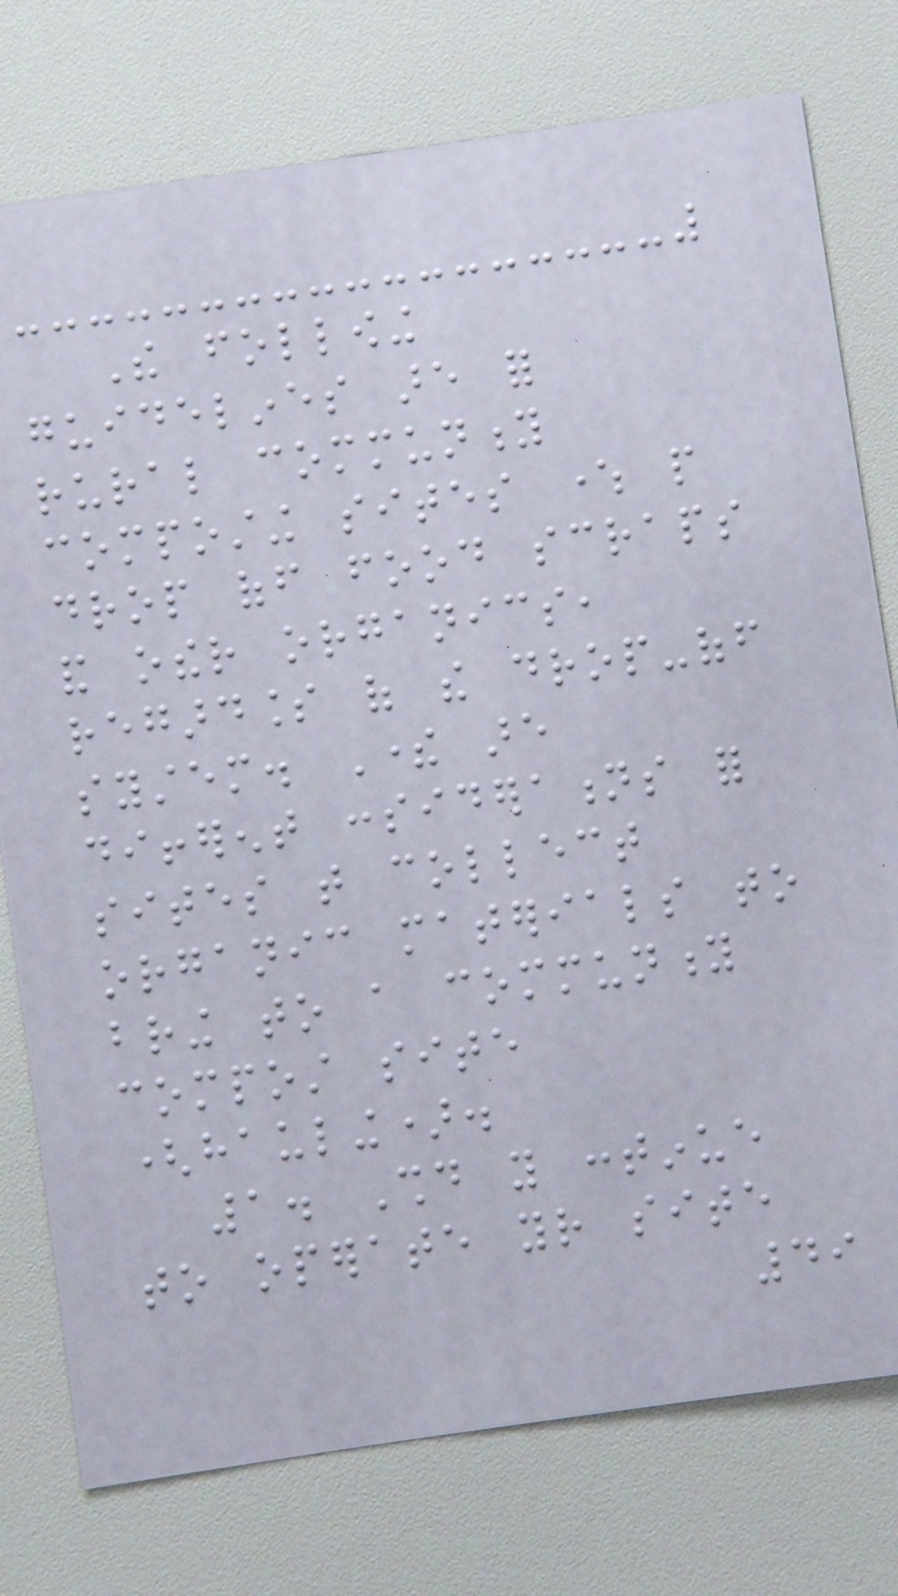The following
guidelines are for
rural community
composting sites where people
drop off food scraps
and other organics,
regardless of the drop-off
system. There are
different considerations for
sites that collect
organic materials to
bring to a community
compost site
(hauling).
1. Should you continue
to operate your site
49
